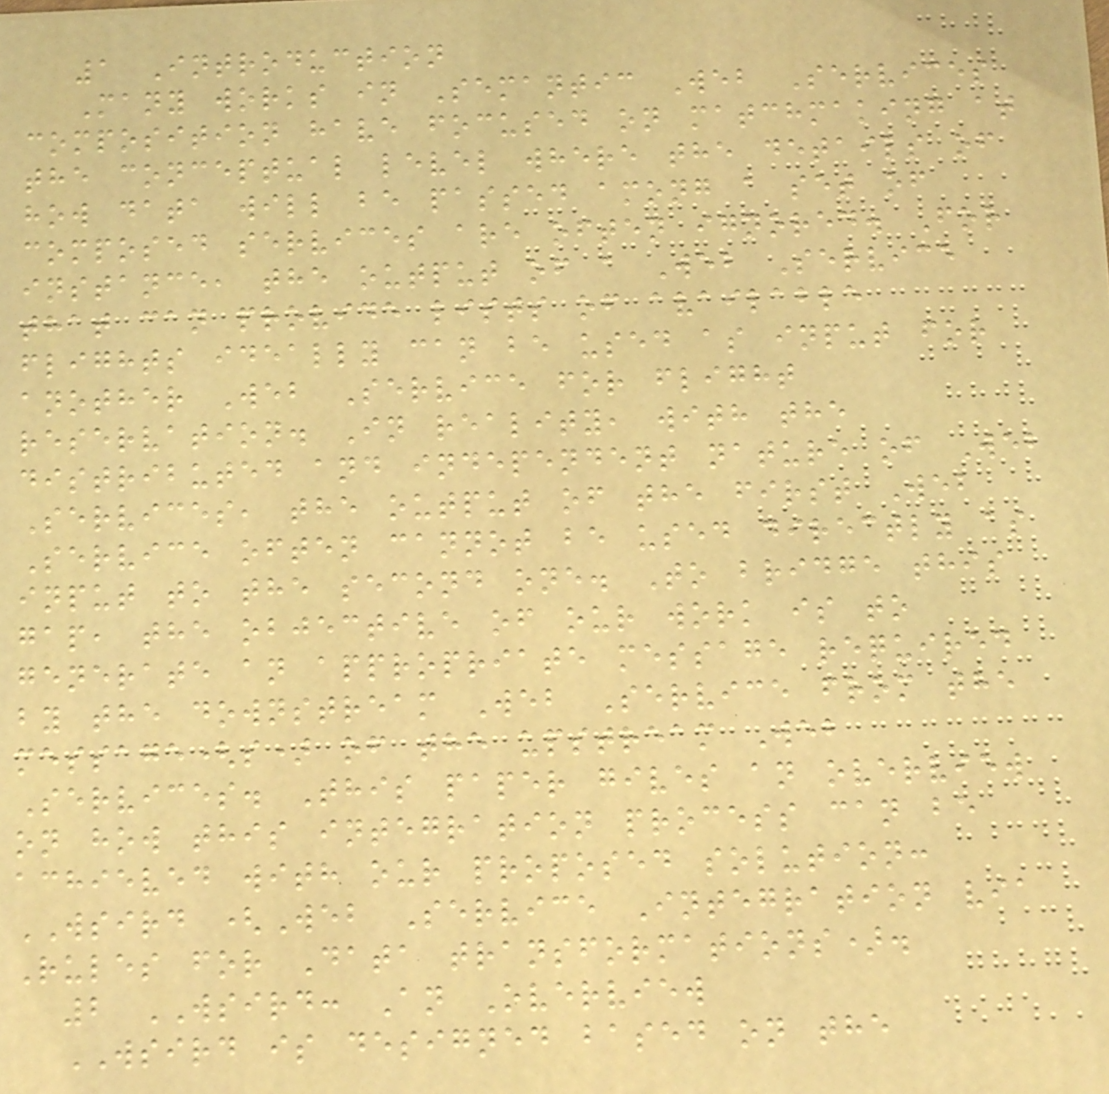1 Introduction
Many works in Semantic Web Services
composition have focused on matchmaking at
the conceptual level where the details of
how data will be passed among a set of
composed services are often ignored. For
instance, the output of a Web Service
that can provide lists of available
flights ideally can be used as input for
another Web Service for flight
reservation. In reality, with the
distributed and independent nature of Web
Services, the output of the first Web
Service often cannot be used directly as
input to the second one. To bridge this
gap, the objective of our work is to
generate an appropriate message required
by the downstream Web Service from the
message(s) of the upstream Web
Services. This paper gives an overview
on how this integration process can be
achieved with our proposed solution:
WSIRD (Web Service Integration via
Rules for Data transformations).
2 WSIRD: An Overview
WSIRD is designed based on the
